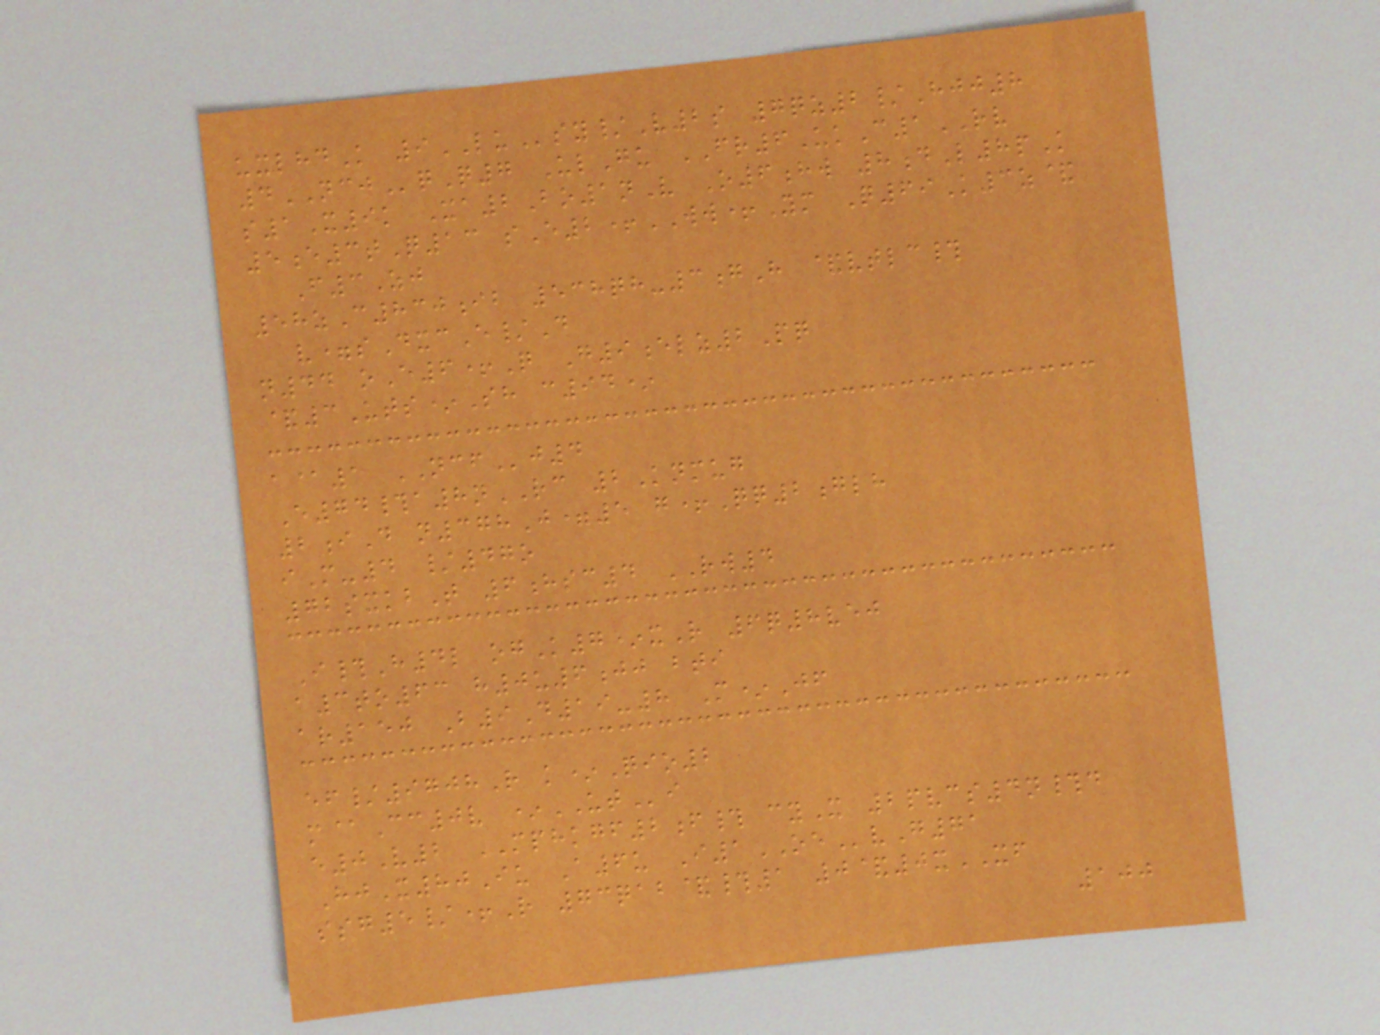uxlhdK 9LUsy/V2s 7qz2/Hjj8
4NCJqQ7 UlGu FR6UkC1RV
s1X9k Xa2Bo1nV O6hw 8dL8pK
5e3tQ13 sE2+WW+Ym Q69K3z&
F3Zj
58zC830ib 538qh-3gH &vtlc#
v=sDxcE/D
n44 oE6+Q G9elz2Pq
&3Uts*Sh c94*
a@1 NCFj4
E74#a8nRC 2Knmug
2iD n378J=5 g+Qq2glh
iM-4 /47o
72sxkbT 6hsc4 RW4
I#H4l ogK7*xR 6q8vej
a3to63 h0u6jj bti
ar150 B9D19-8 M*Jf
ef/9708R k*Qio2
m@Cc0v *UTi
e0V2 MPHKGF2f# cyX 2pvcs4n#d
HjX80Iu A6u I1OEvG71
ssg5/+R 73qab&#1 0&0xXF
100
